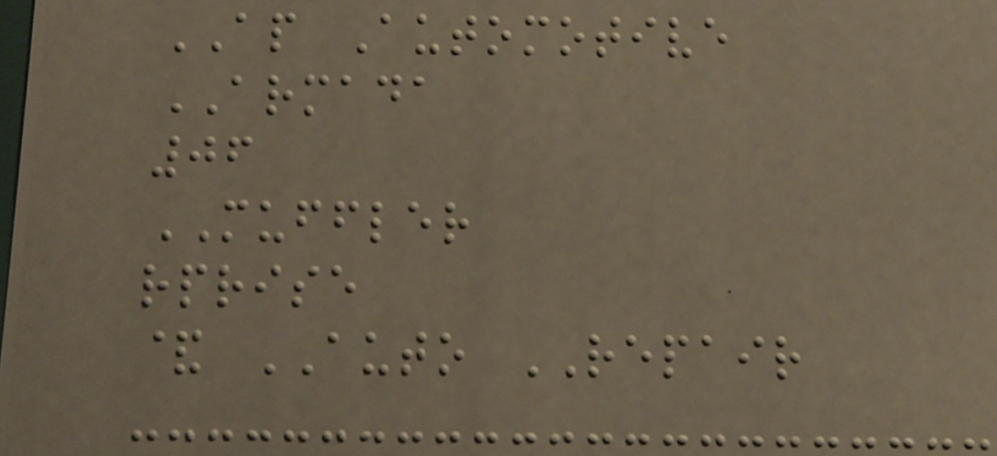AP Automotive
ARMADA
06
MUFFLER
rprise
& AUTO REPAIR
